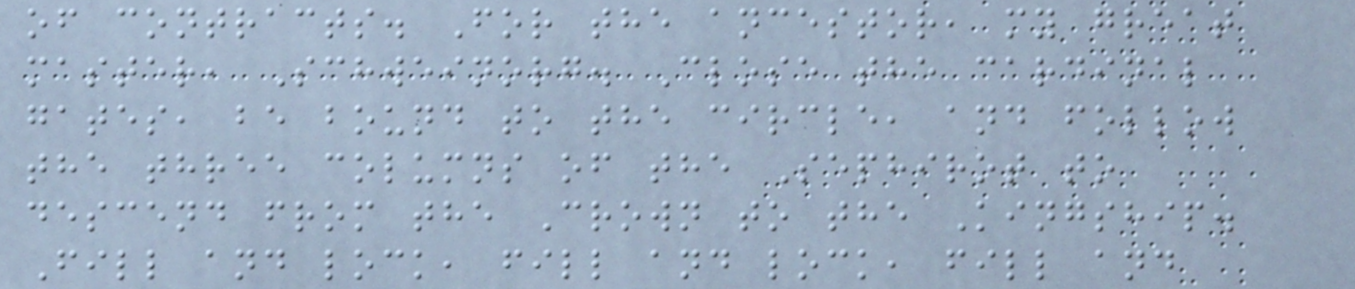of contracts. For the ancestor, my great
master, Schweinorg. Close the cardinal
gates, be bound to the circle, and follow
the three columns of the Sephirot to
descend from the Crown to the Kingship.
Fill and lock, fill and lock, fill and
